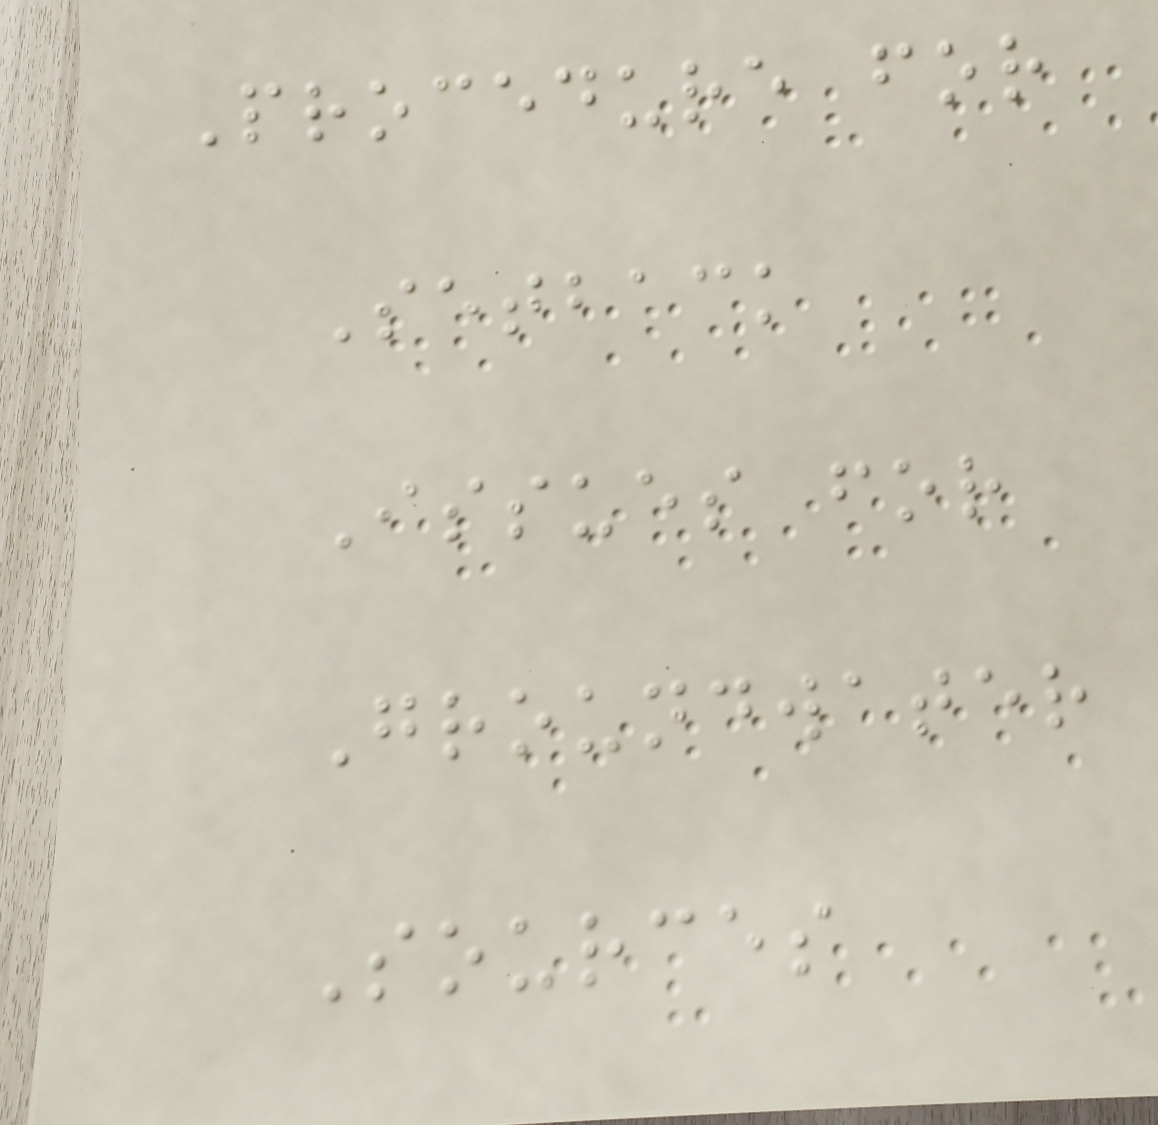Procedure for
Setback
Issues for
Groundwater
Sources
